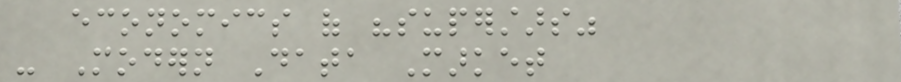economics of "superstars"
- Modern Data Market
